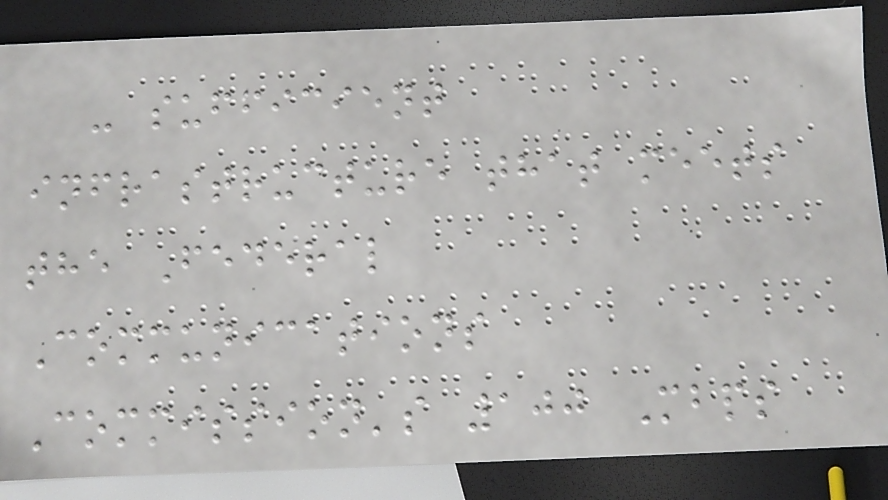- sufficient
infrastructure that meets
the Federal
Communications
Commission's 100 Mbps
